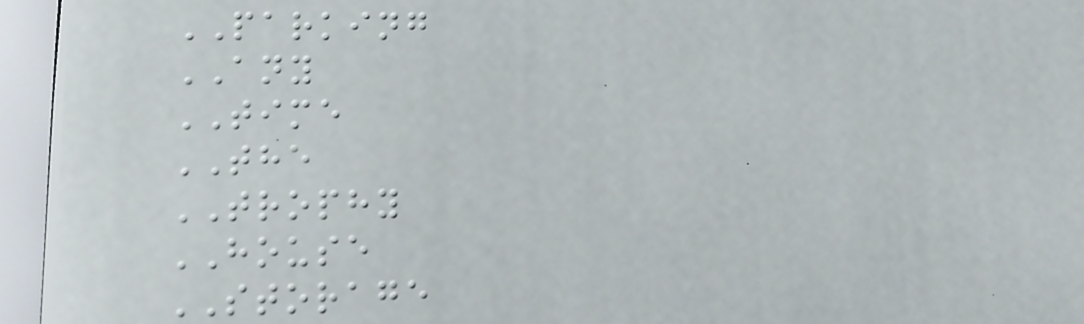PARKING
ANY
TIME
THE
TROPHY
HOUSE
STORAGE
